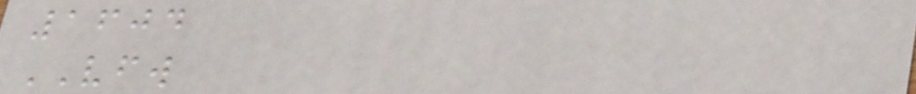1604
VFW
